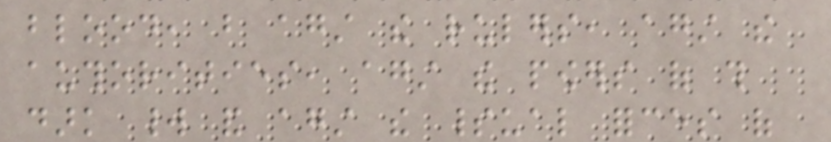blood, but against the rulers, against the
authorities, against the powers of this
dark world and against the spiritual forces of
